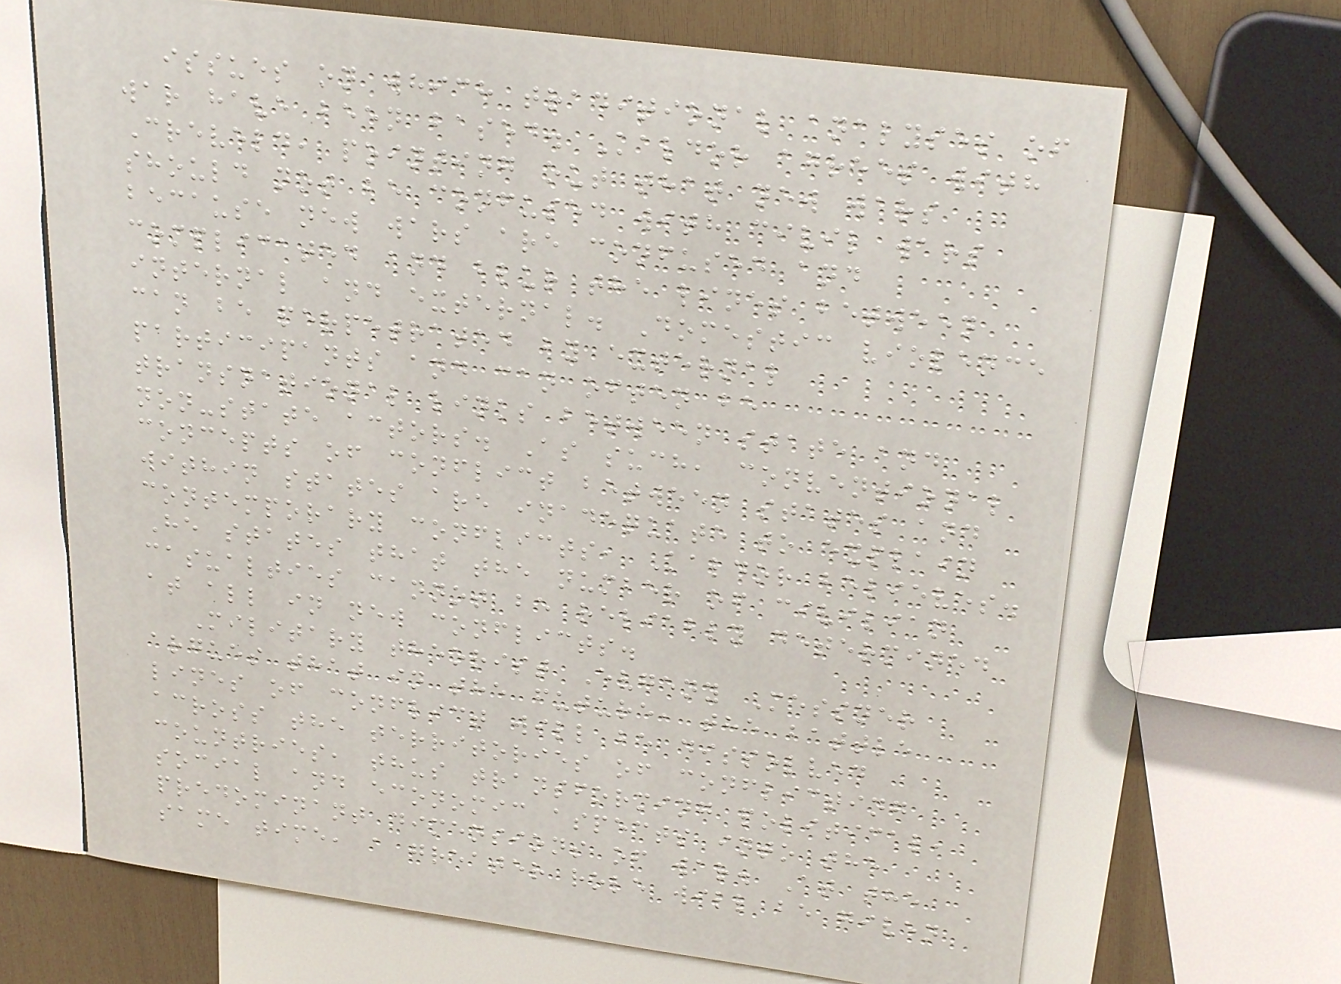issues on which traditional analyses of
war have been based. Kaldor agrees with
Creveld, pointing out that new wars
should not be confused with civil wars
because new wars are confused and
complicated and blur the lines between
internal and external. Domestic violence
can be perpetrated by external
participants and can often be
transnational links between state and
non-state actors. As such, conventional
concepts of conflict between states and
within states are inadequate to explain
contemporary conflicts, Kaldor believes.
He states that the number of civilian
casualties cannot be reliably determined
at all in new conflicts.
Military theorist Evgeny Messner
argues that in the future, the battle
lines of conflict will be dissolved
across the territories of conflicting
countries, thus transforming political,
social and economic aspects into the
predominant dimensions of war. At the
same time, a greater role will be given
